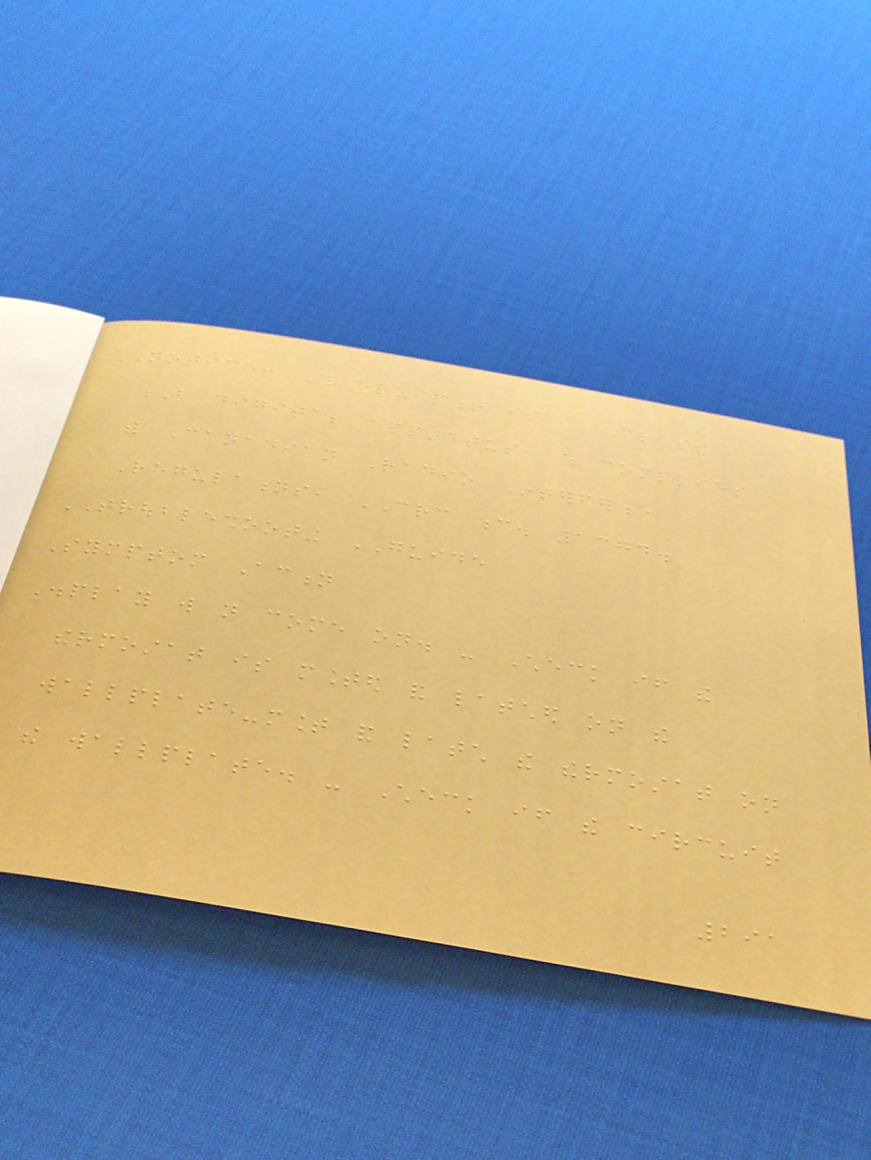NOTICE: This equipment is a Class
B digital apparatus, which complies
with Canadian Radio Interference
Regulations, CRC c. 1374.
TROUBLESHOOTING GUIDE
Symptom Action
Display will not come on. - Check if the
thermostat is mounted and latched on the
wallplate-mount and latch the thermostat on
the wallplate. - Check if the circuit
291
